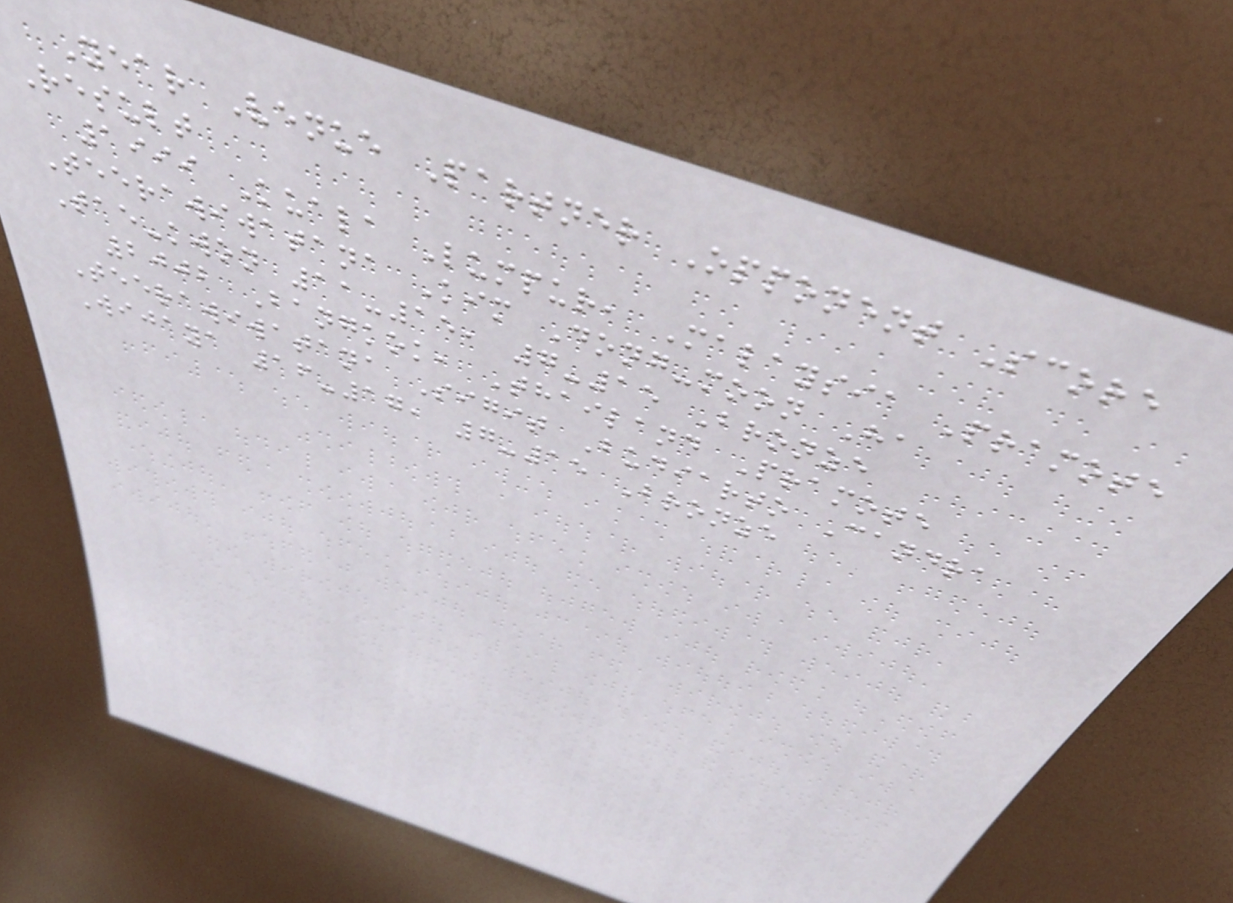Year Venue Partner Opponent Score
Result
1999 Kuala Lumpur, Malaysia Pramote
Teerawiwatana Kim Dong-moon Ha
Tae-kwon 11-15, 7-15 Bronze
2002 Bangkok, Thailand Pramote
Teerawiwatana Sigit Budiarto Candra
Wijaya 16-17, 7-15 Bronze
